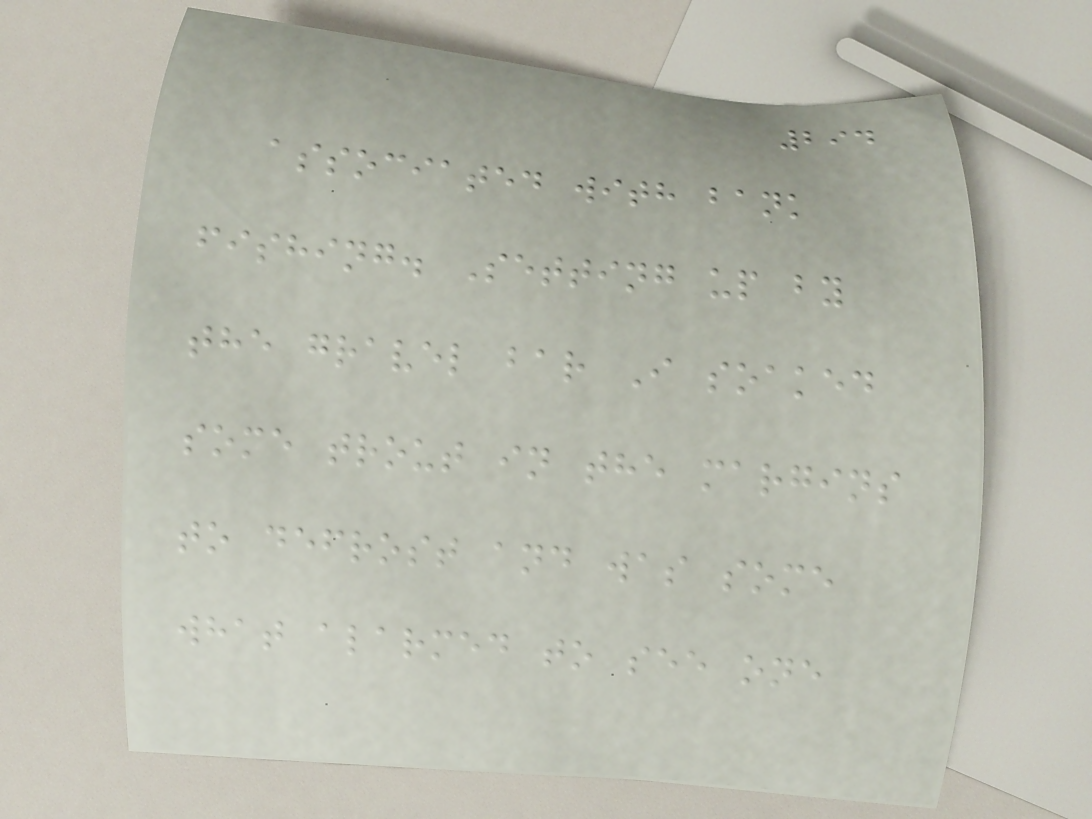294
associated with bank
fishing. Setting up by
the gravel bar I soaked
some trout in the margins
to defrost and was some
what alarmed to see one
